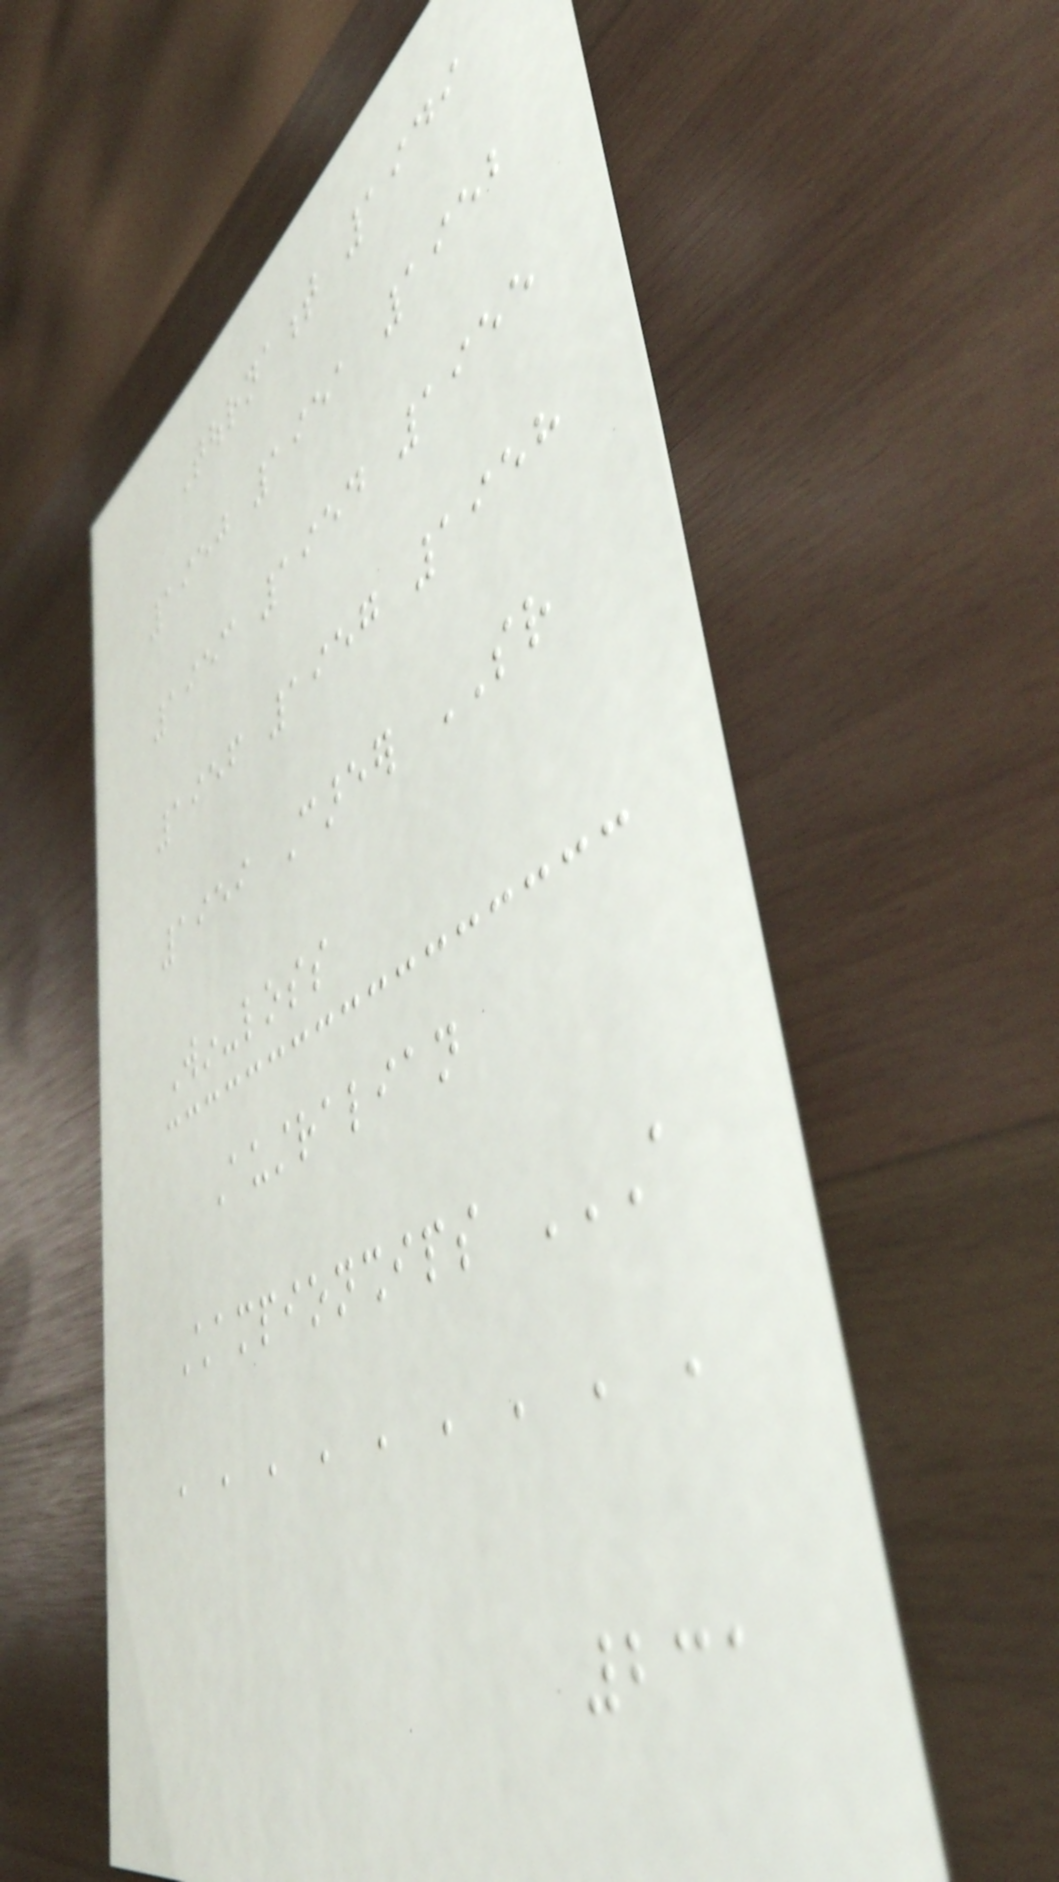Tournament 1949
1950 1951 1952
1953 1954 1955
1956 1957 1958
1959 Career SR
Win-loss
Australian
Championships A
A A A A A A A A A
231
